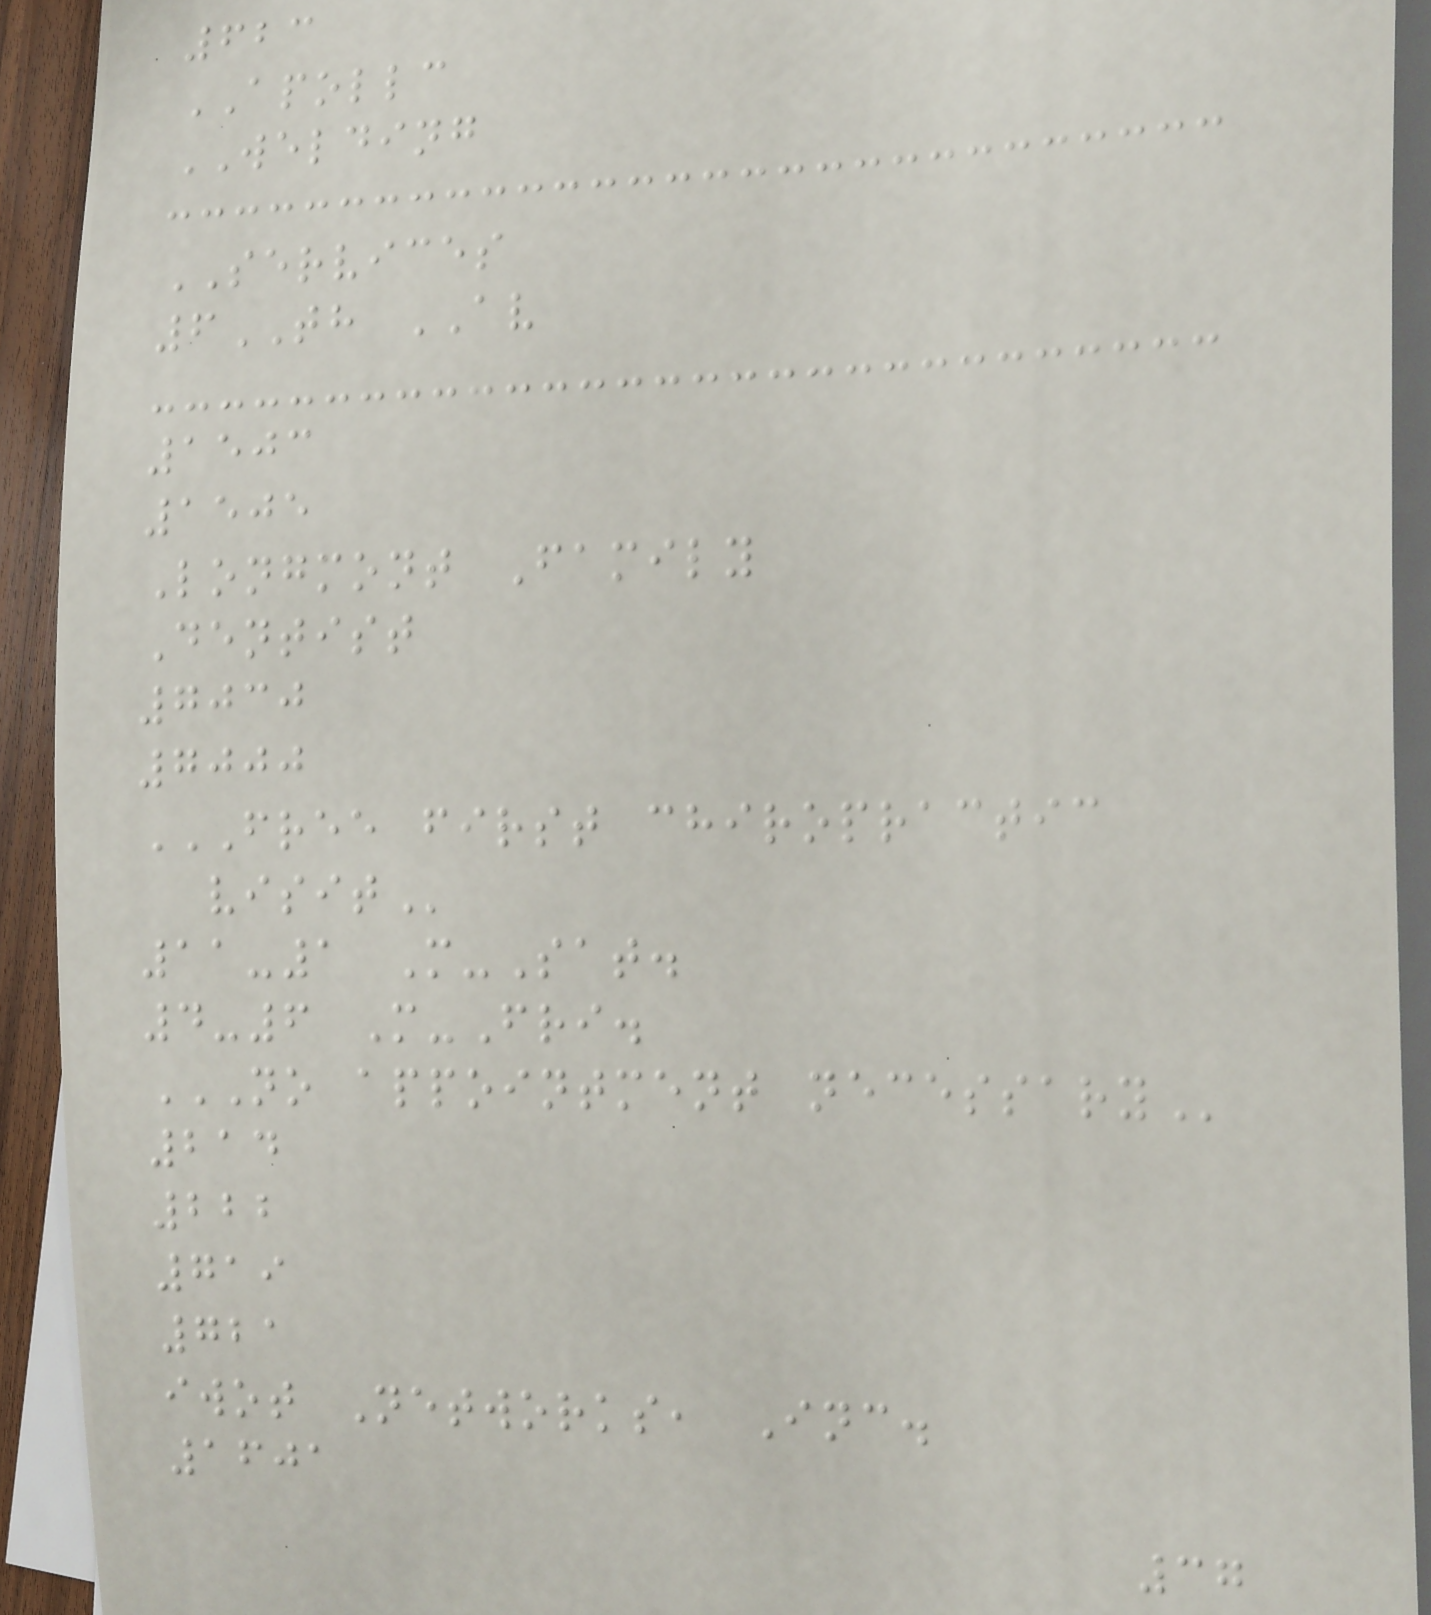623
APOLLC
WELDING
SERVICES
6TH AV
1503
1505
Longmont Family
Dentist
7030
7000
FREE FIRST CHIROPRACTIC
VISIT
11-1 M-Sat.
4-6 M-Fri.
NO APPOINTMENT NECESSARY
214
222
719
721
iwot Networks, Inc.
1601
37
